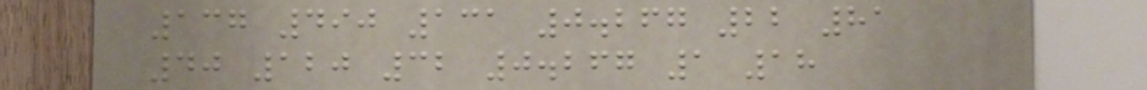137 490 131 0.267 22 81
40 120 32 0.267 1 18
